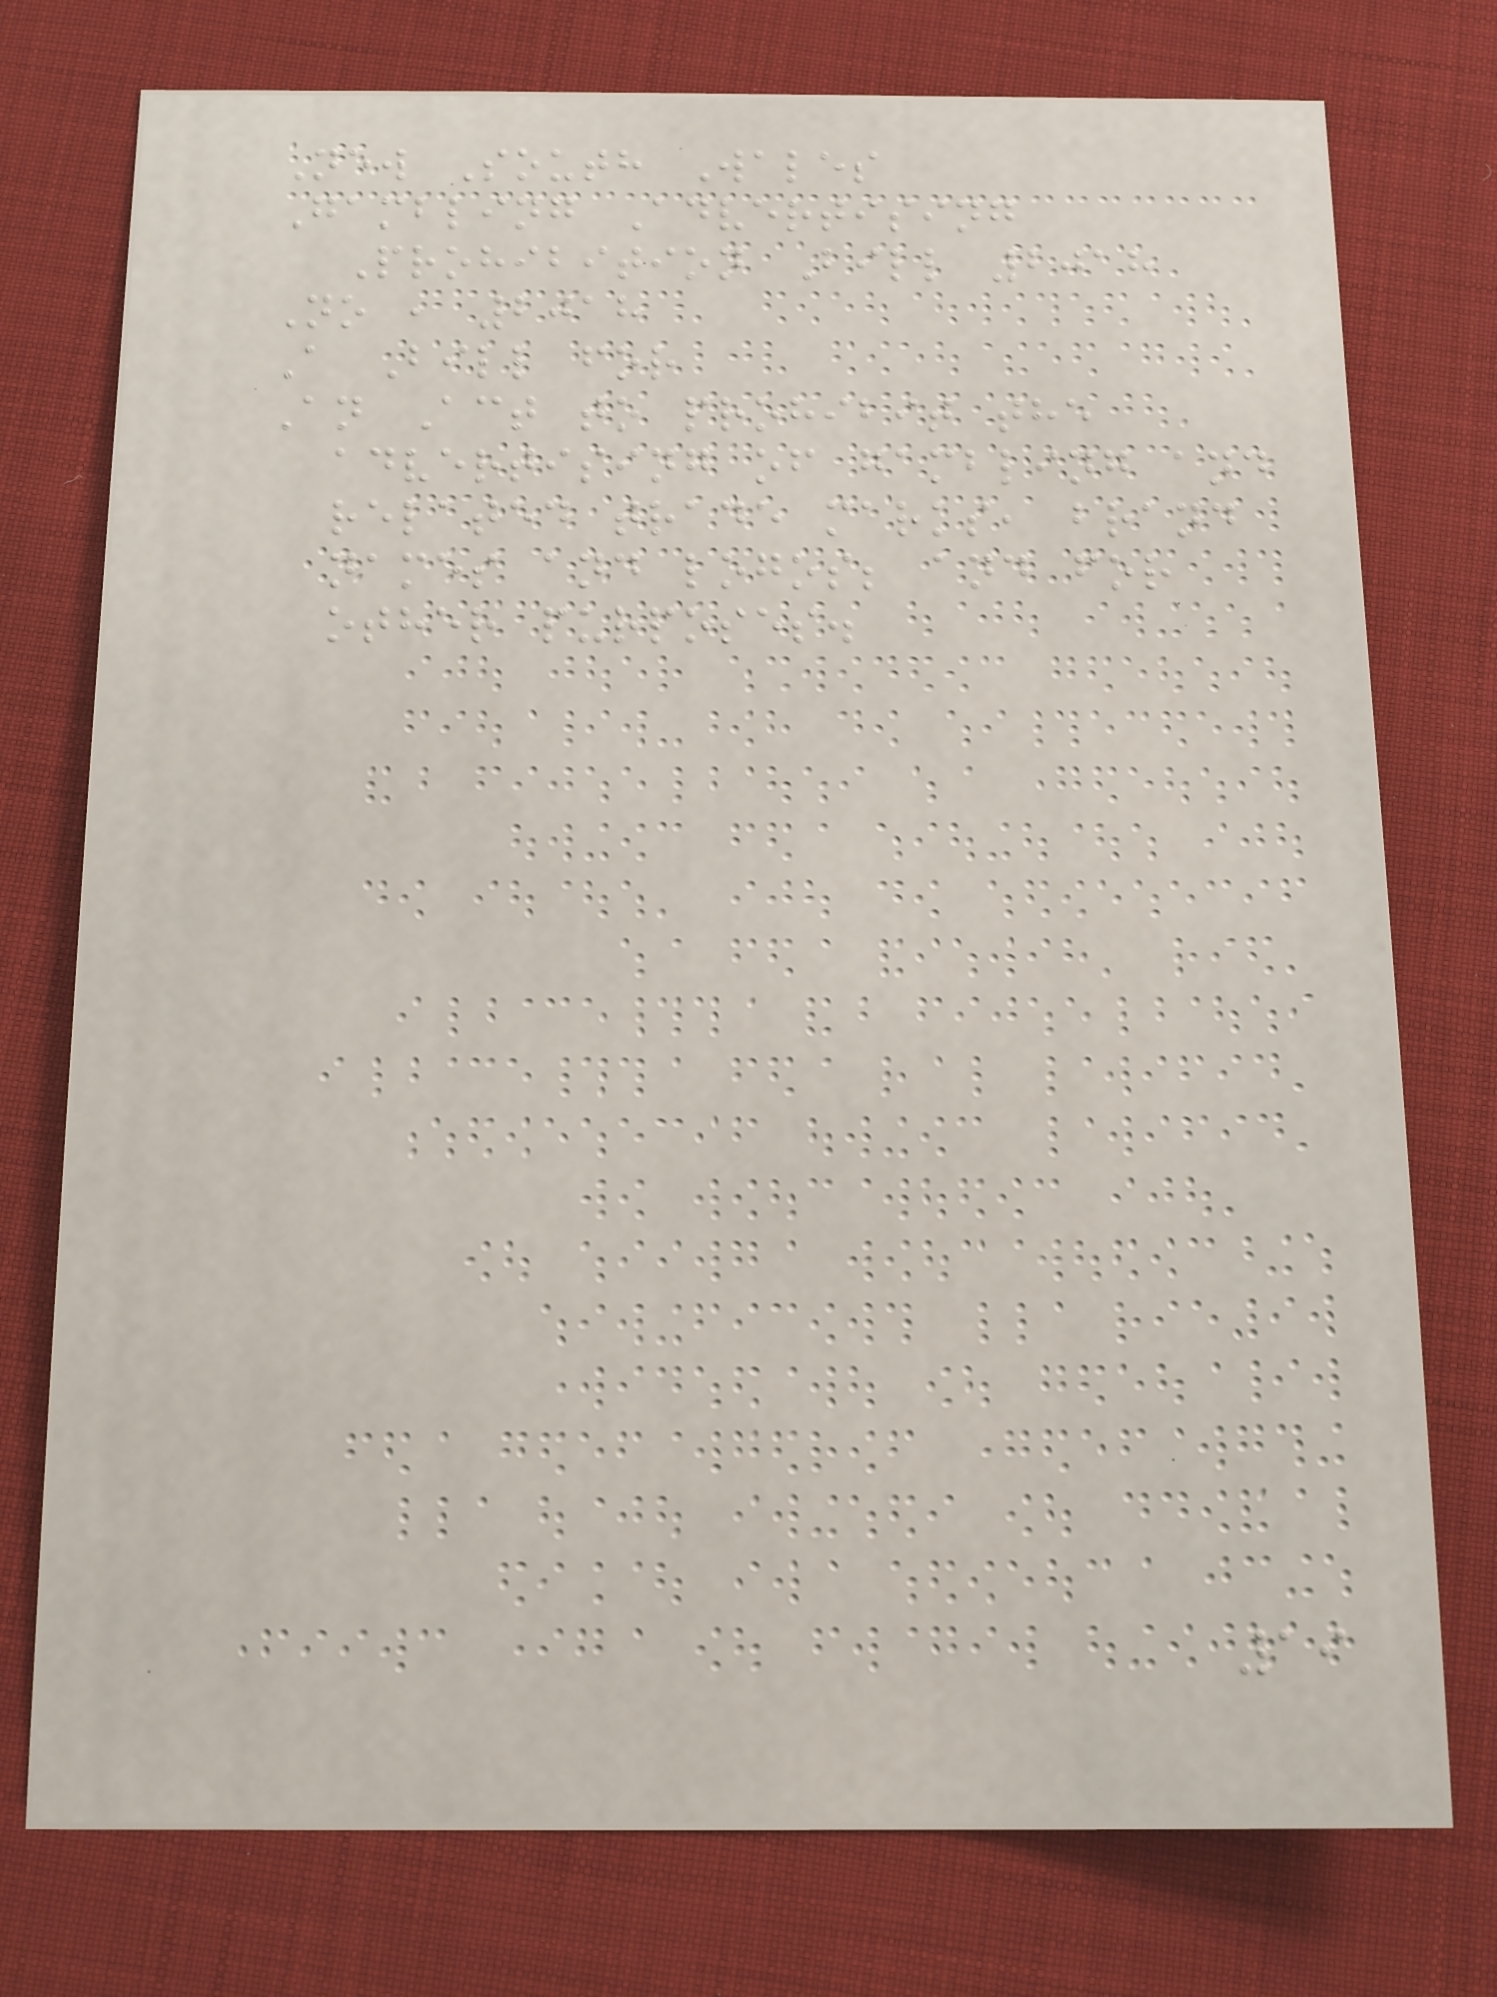New South Wales
Gambling Advertising
Prohibition Bill 2018
No , 2018
A Bill for
An Act to prohibit the
advertising of gambling and
related trade marks, brand
names and logos; and for
other purposes.
19
